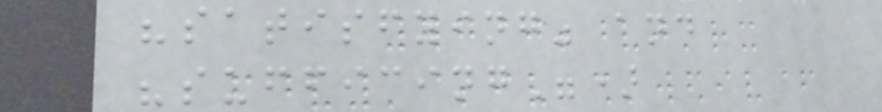"satisfying" and
"sufficing")
